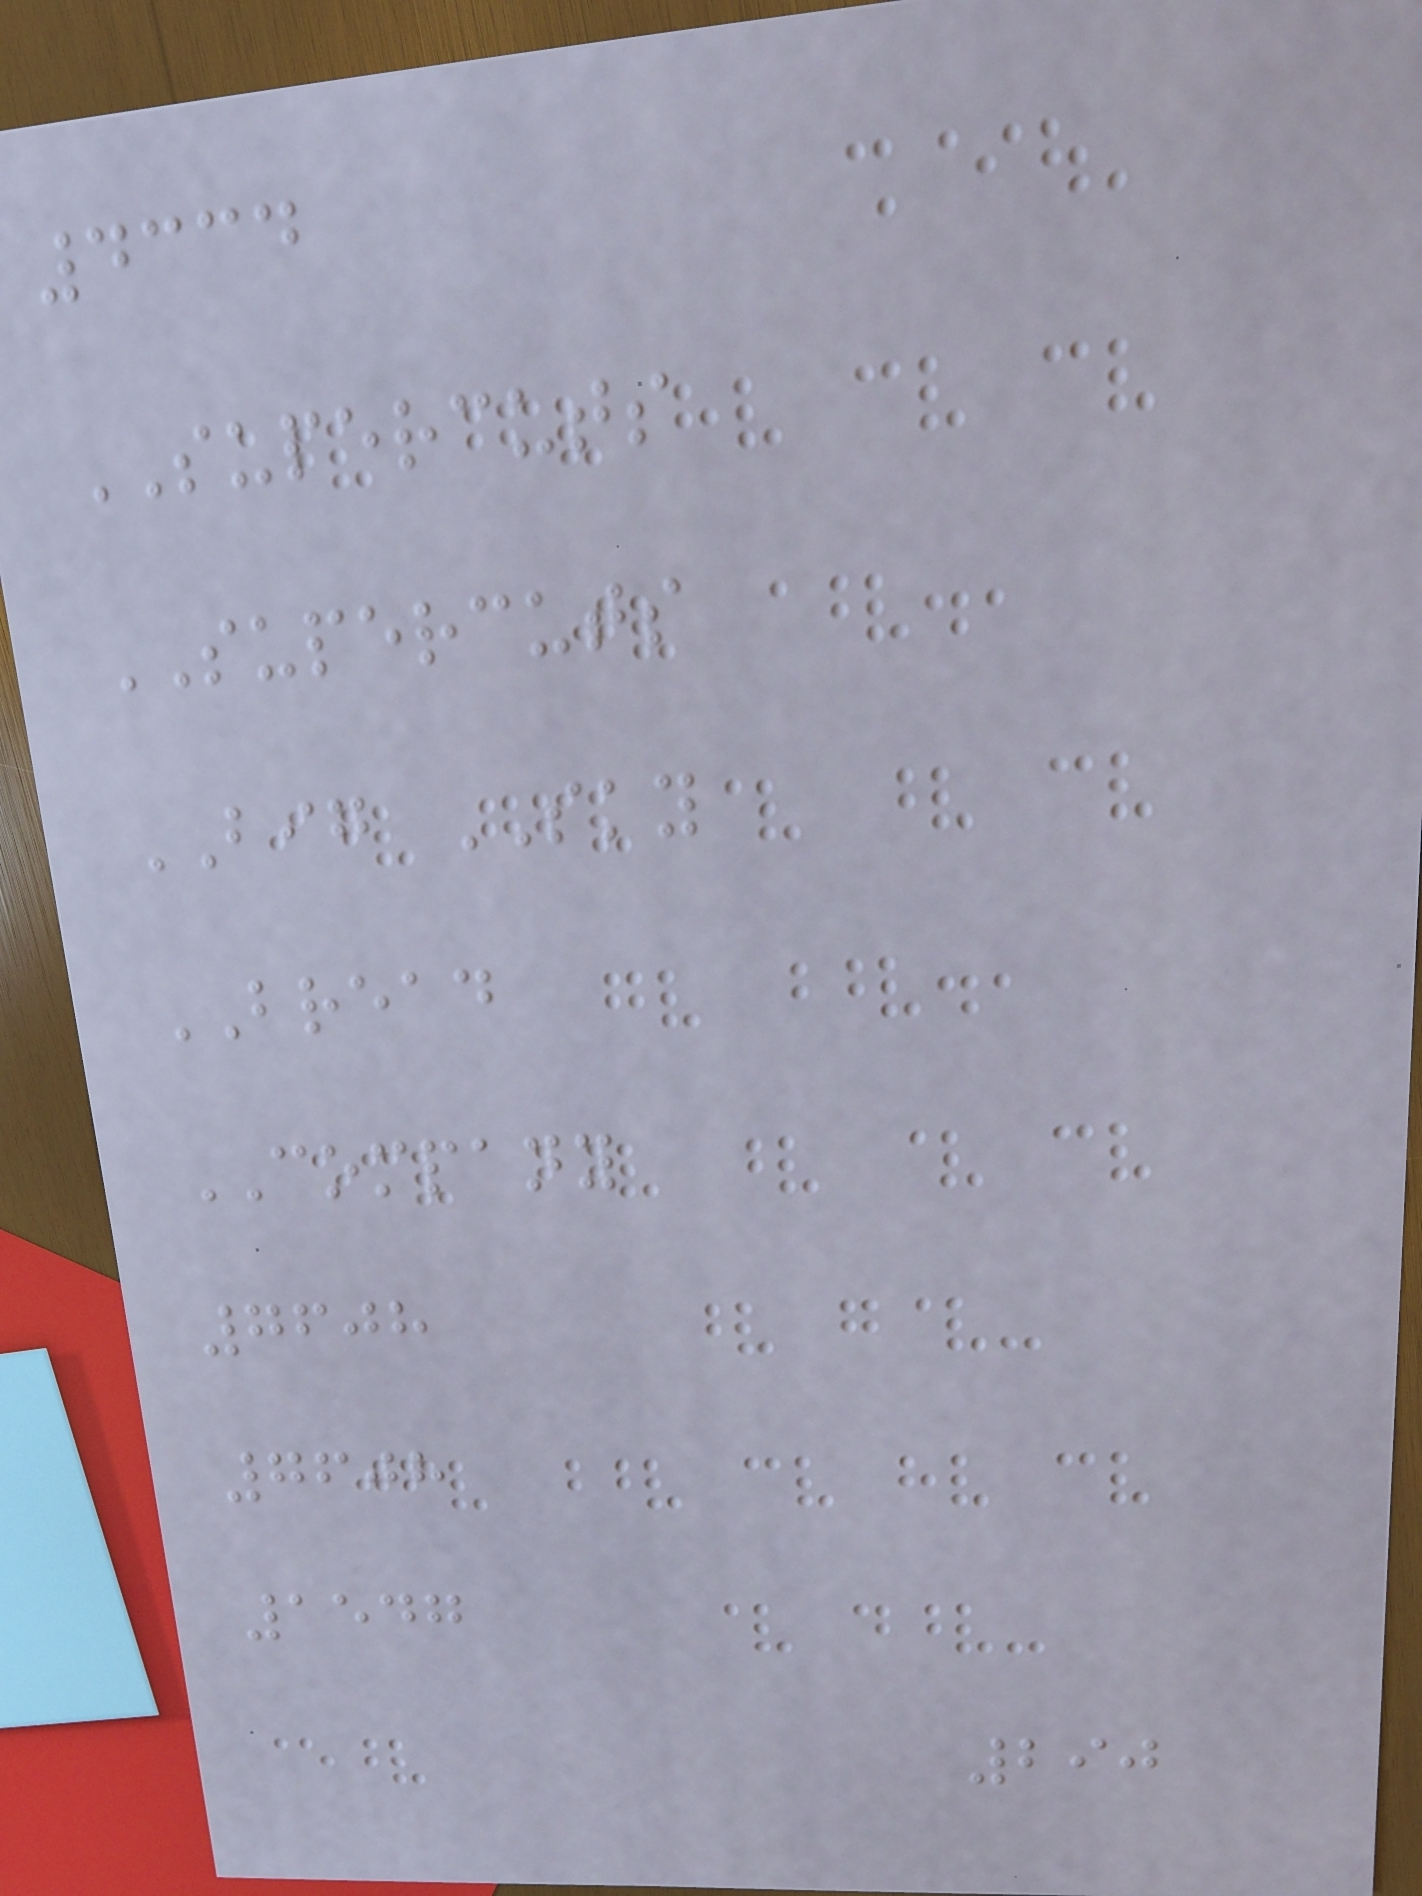4334
SUPERCUTS
SUPERCUTS
BIG SKY
BREAD
COMPANY
7608
7608
1547
290
